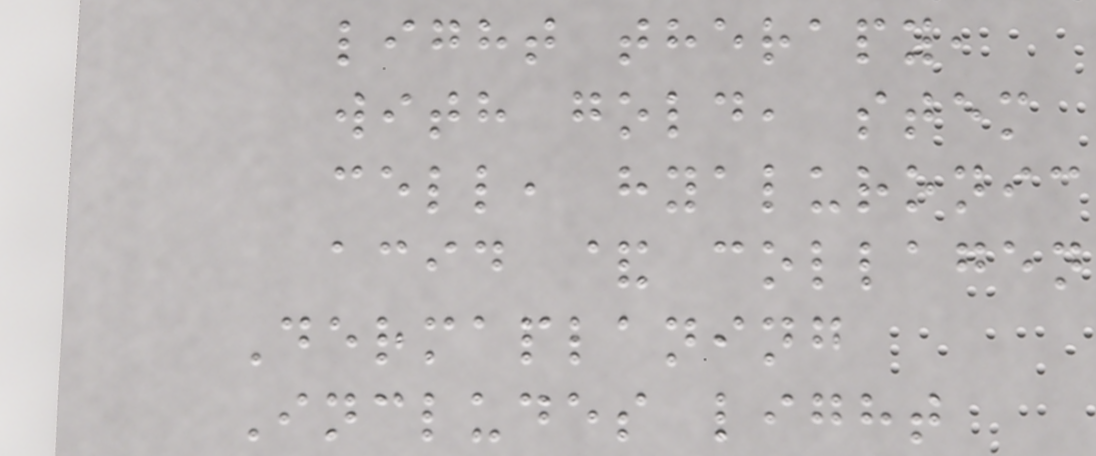light therapy,
with gold, stem
cell, hyaluronic
acid & collagen
Dermaplaning
Includes light
